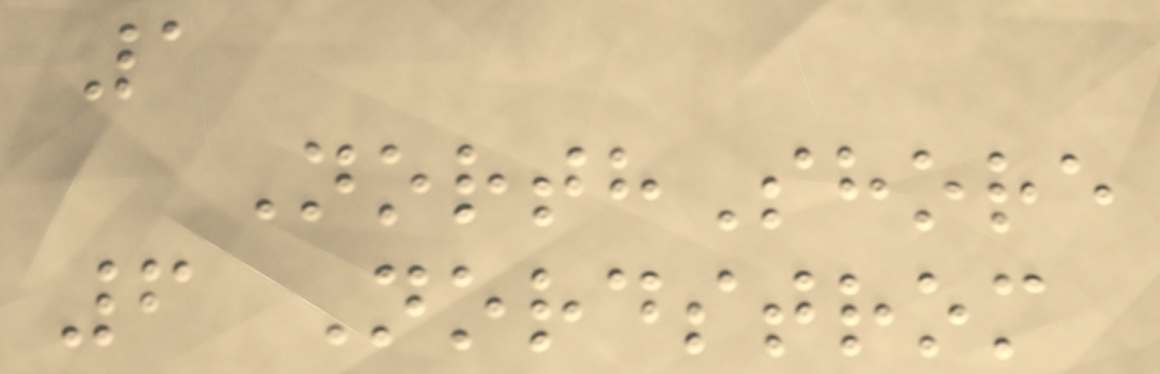1
NorthShore
6 Nordstrom
